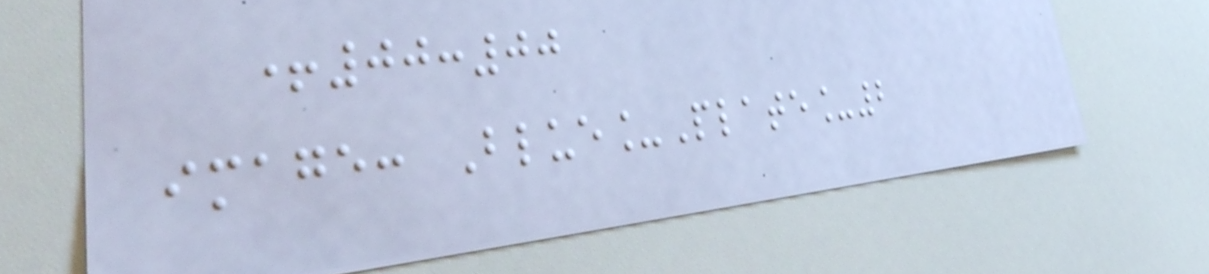+00:00
image: Blue_Plate_2
